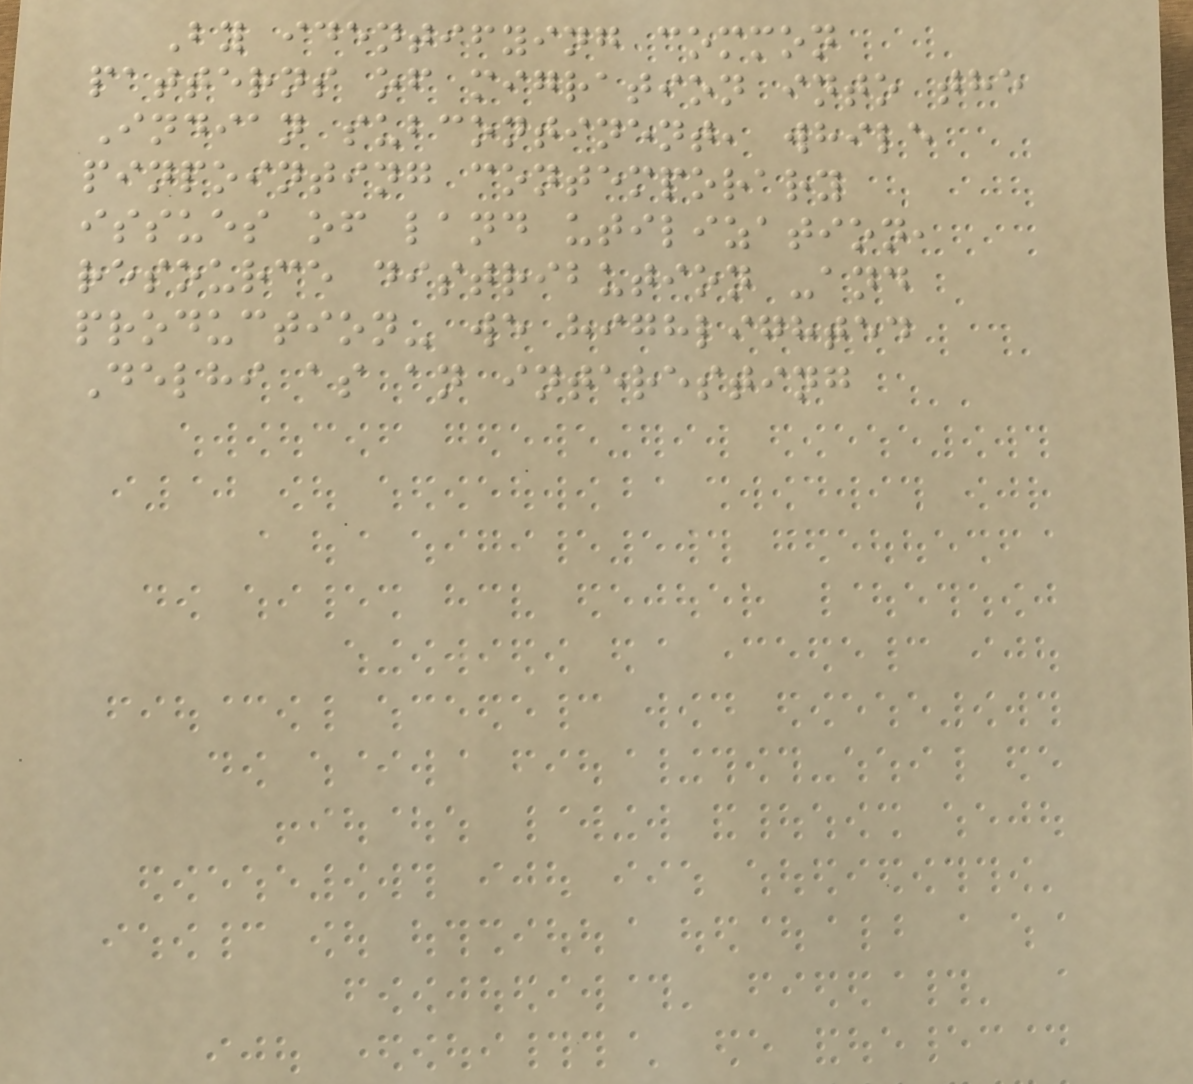By identifying common
patterns of migration into the
Indian subcontinent, while
pinpointing contemporary
issues of land utilization,
resource distribution -and
production- we highlighted
Delhi as an interesting
